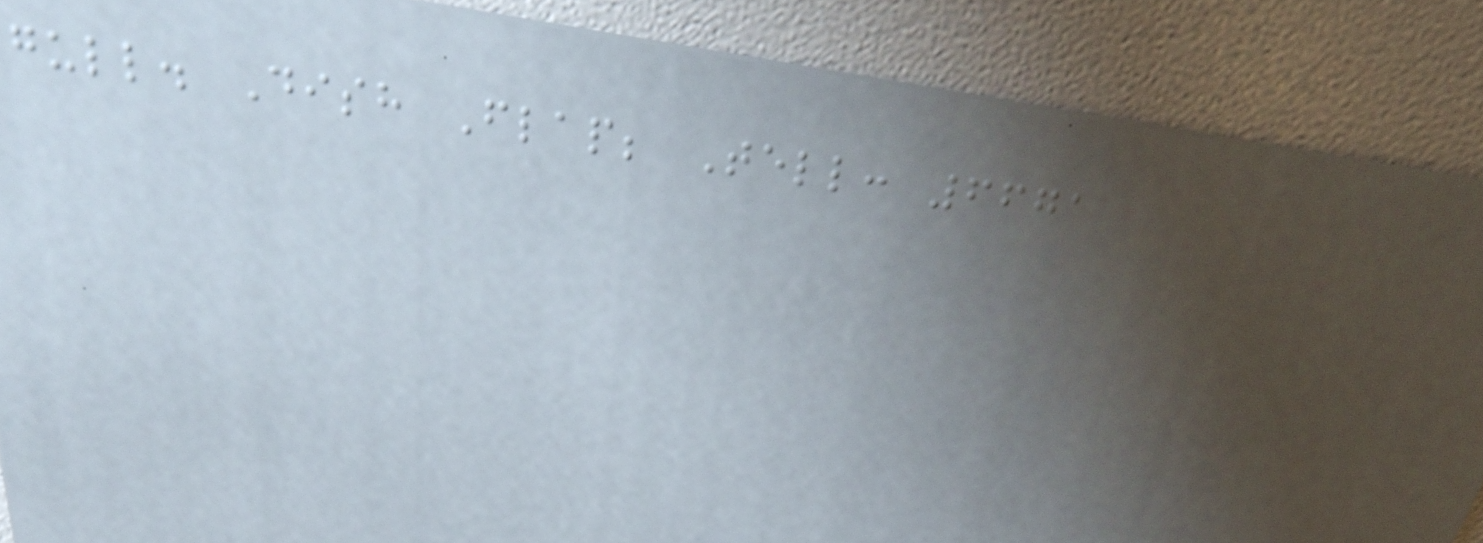gull. Dish Flap; Tell: 6671
